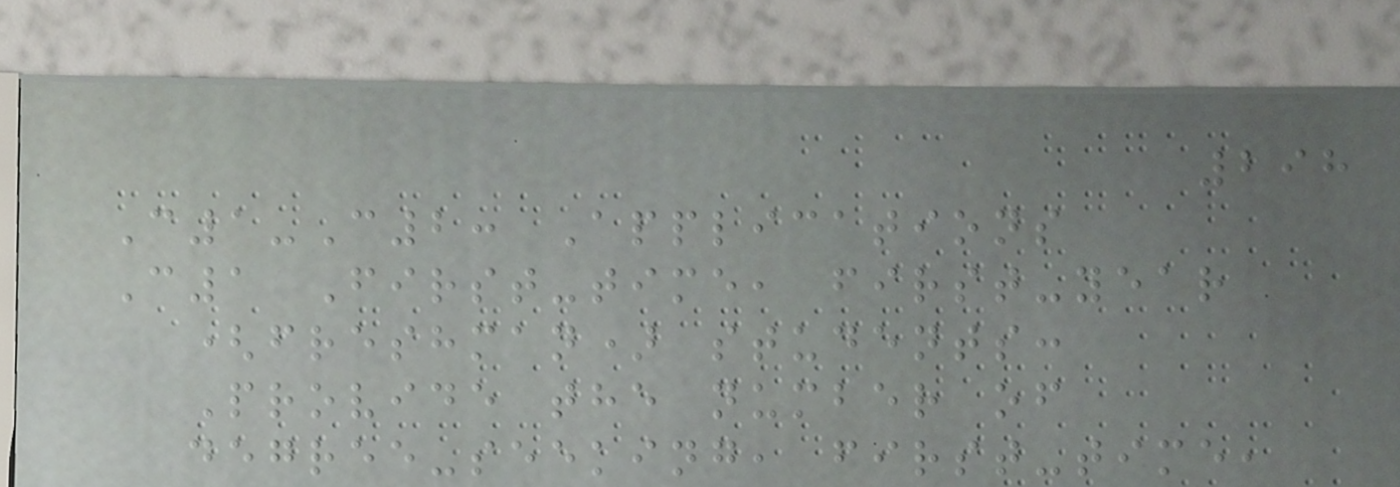298
C1-C2: Applications
C1 First-time, first-year
(freshman) students:
Provide the number of
degree-seeking, first-time,
